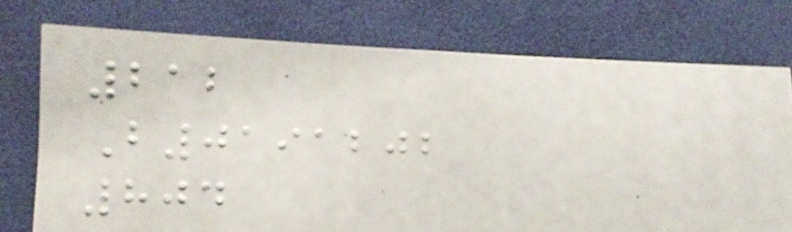212
B0191202
804
